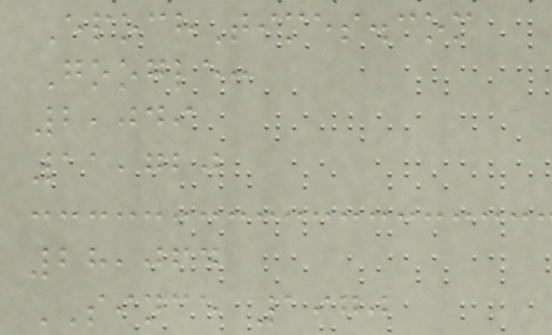EpochTimes.com
Google:
2,049
11,720
28,064
SINCE 1970
